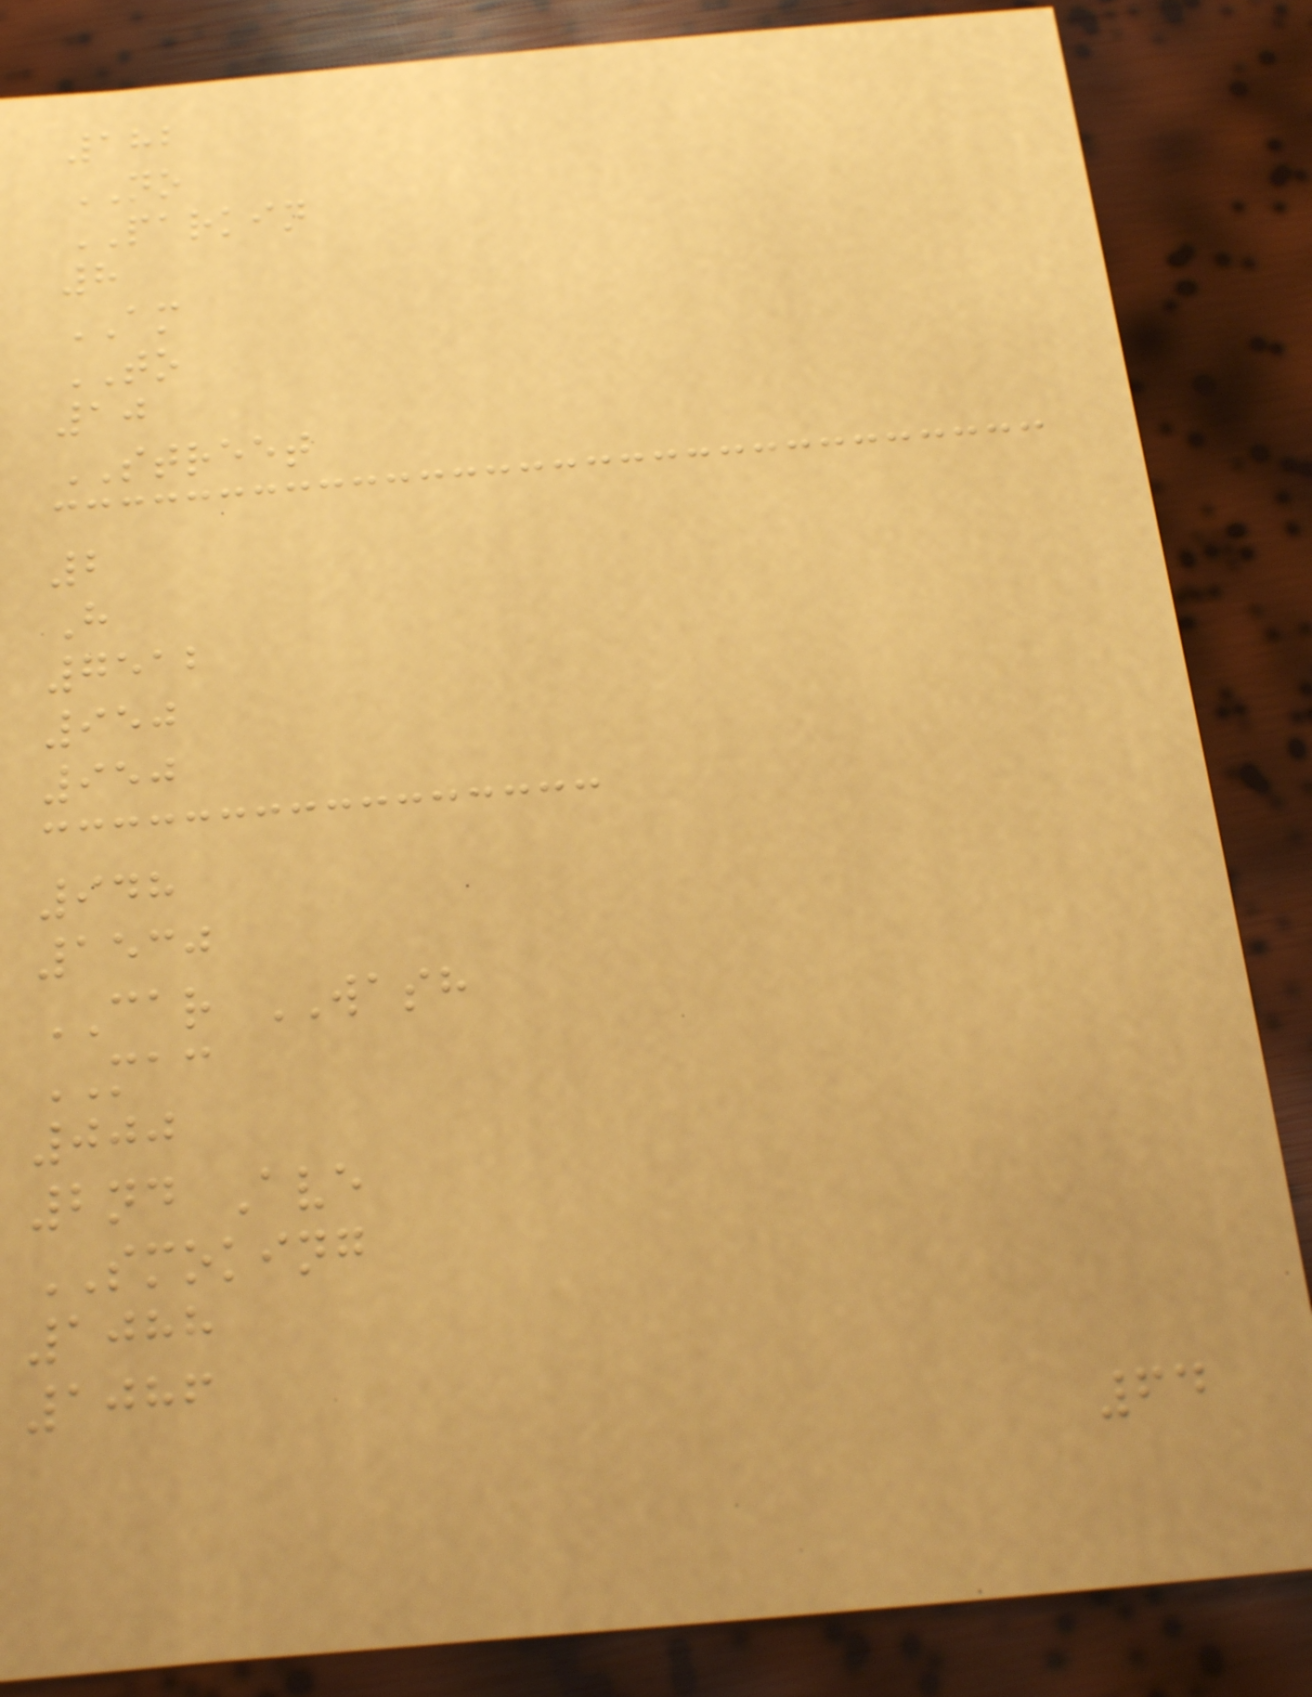182
NO
PARKIN
8
AM
TO
10
STREET
2
H
7512
950
950
948
1530
CAR WASH
MAC
000
2nd Ave
SMOKING
1088
1086
64
